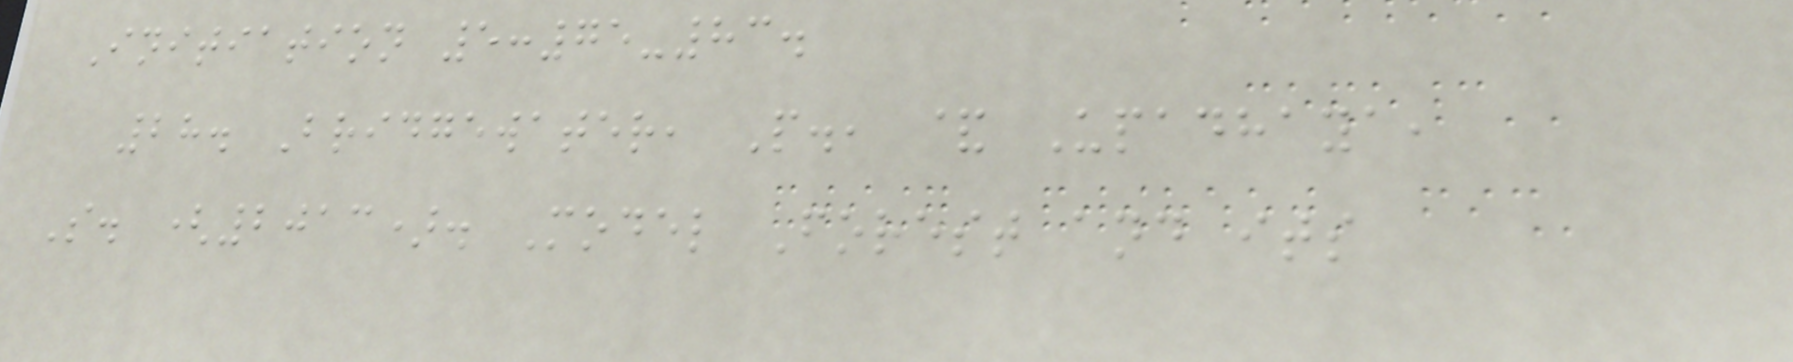Initiation 5:75-83.
28. Bridgewater, P., & Upadhaya,
S. (2013). Model Forest and its
